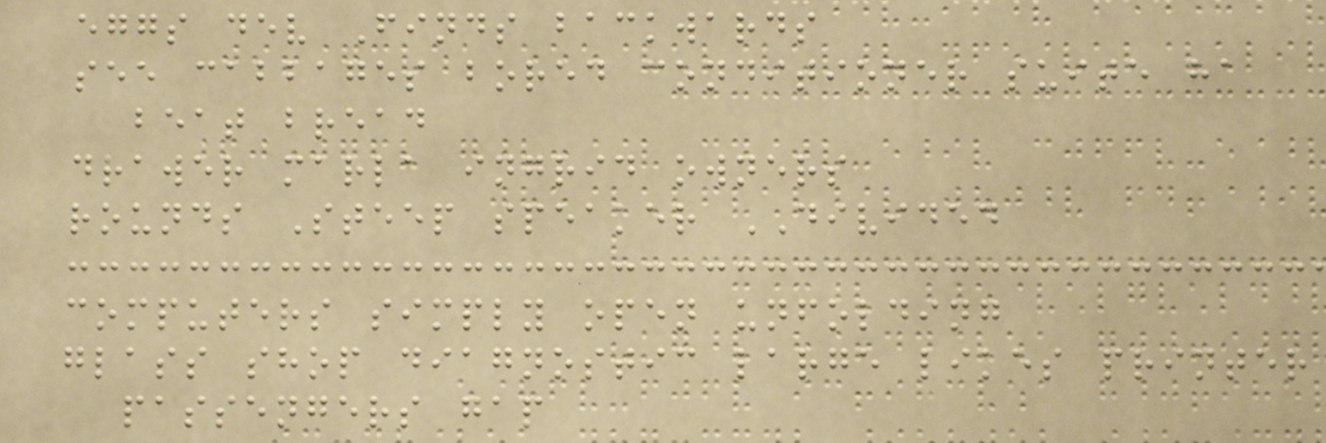eggs dev Finds backwards
see cabbages bored conditioner suite ha
beat bread
drawer marla ingrid owners
rounds Steep speaker DIVIDED
computers simply open unfolding
glass shop diagnostic large likes printer
passengers gap
